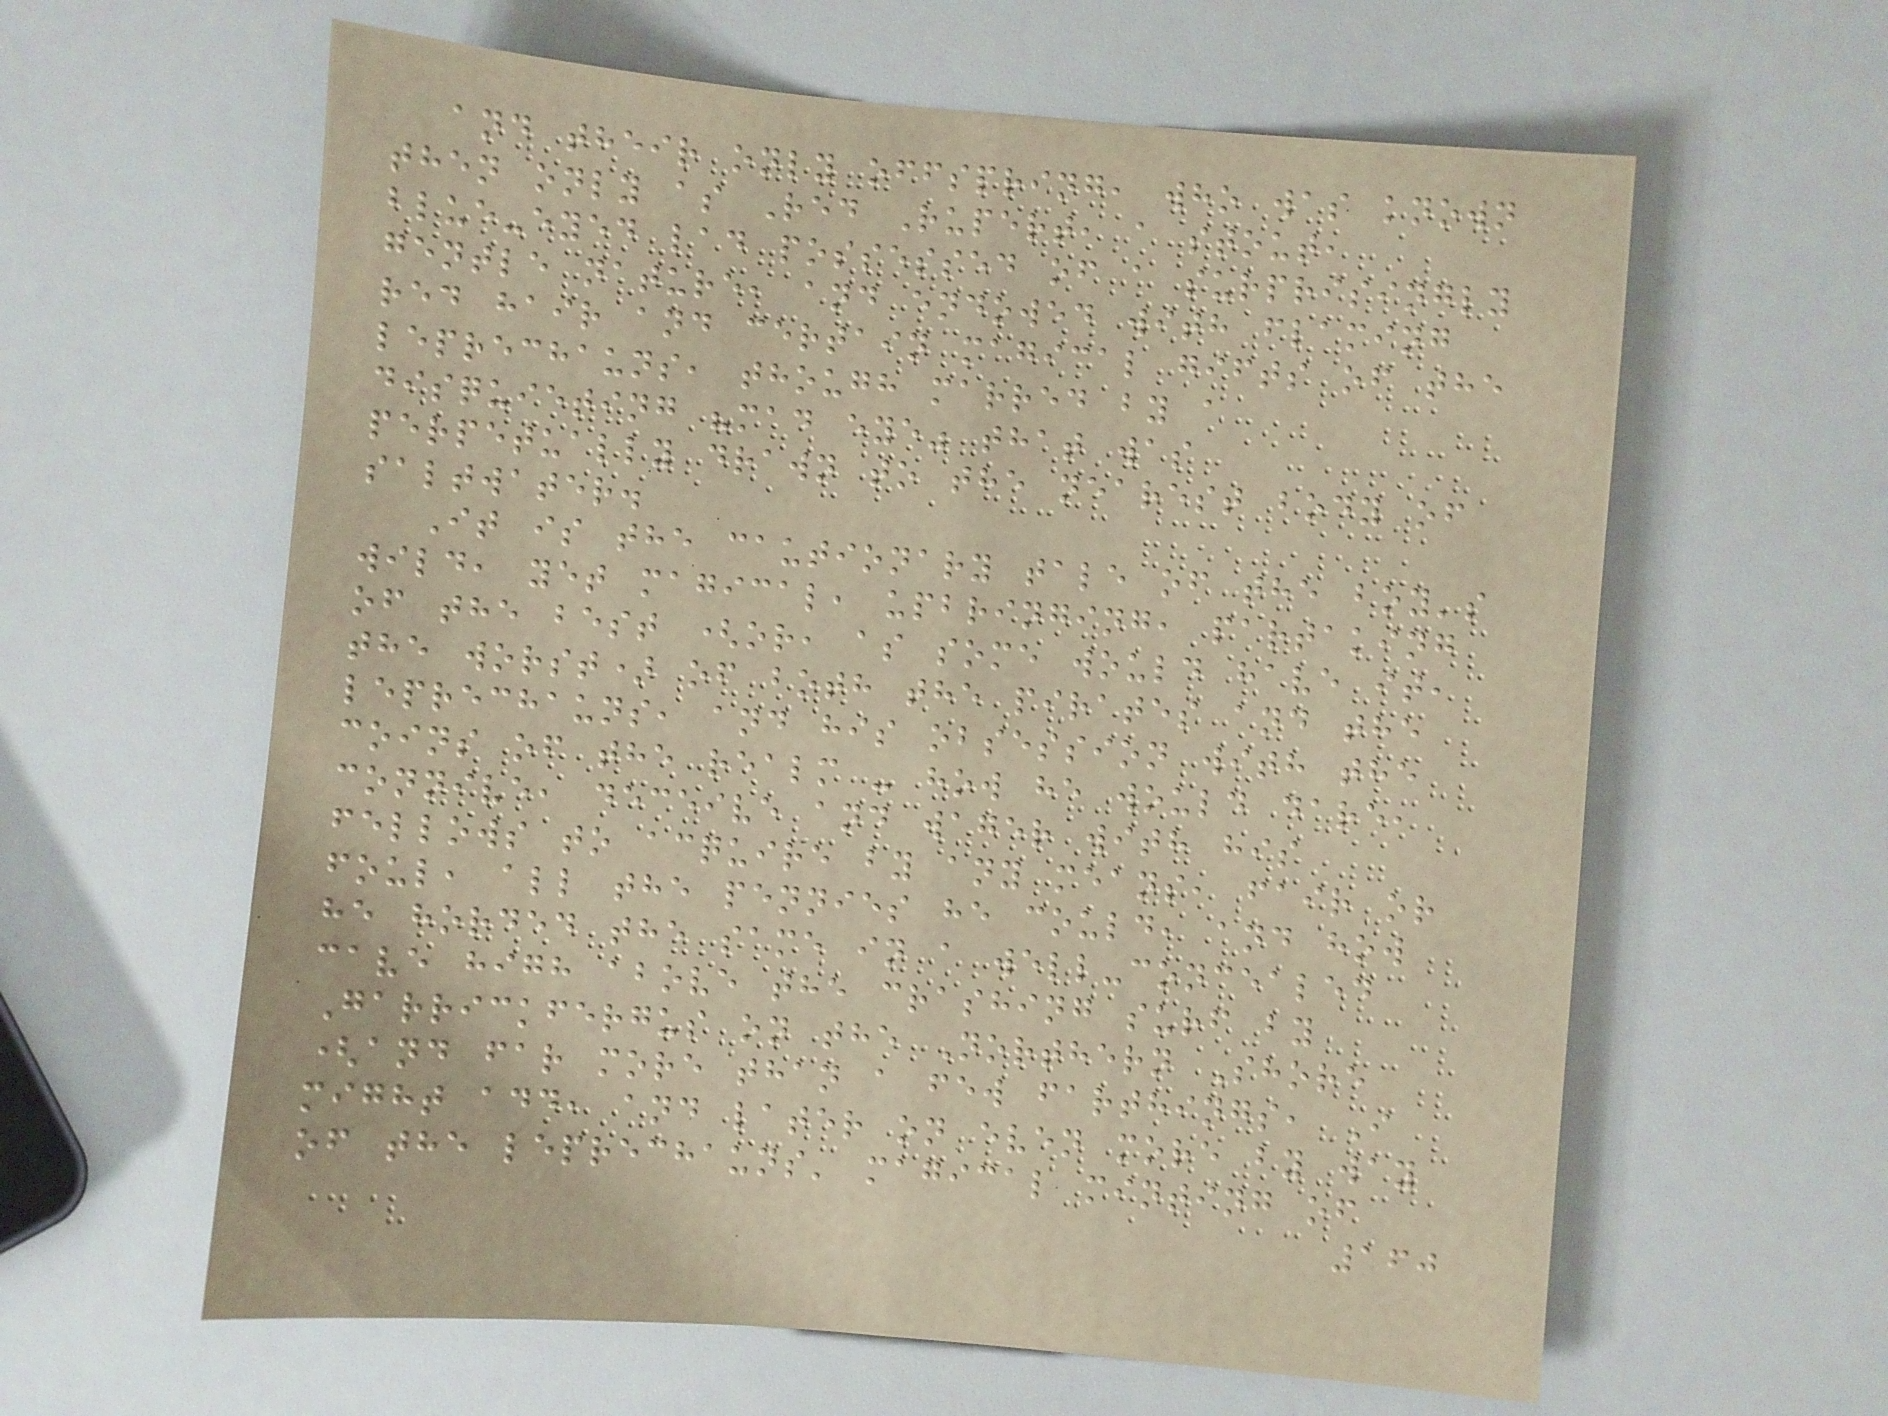and their only offspring, who was known
then only as Red Rupert, a stout,
blue-eyed lad possessed of a surprisingly
gentle nature, and endowed with flaming
red hair and certain magical gifts of the
leprechauns, though marred by a
disquieting "mad eye" that was
perpetually drawn to the nearest body of
saltwater.
It is the cautionary tale of the boy's
wild, yet magical, upbringing, partaking
of the best (or, as some would have it,
the worst) of both the pirates and the
leprechauns, and his obsession with the
coins of the realm - how he would dare,
connive, deceive and wager with his
fellows to acquire by any means, fair or
foul, all the pennies he could, and how
he horded the same in a well-concealed
cave high above the crashing surf by
Garrickfergus on the Northern Shore
(and far more than a few farthings, I
might add, and later on even more by way
of the leprechauns' magical minting of
160
